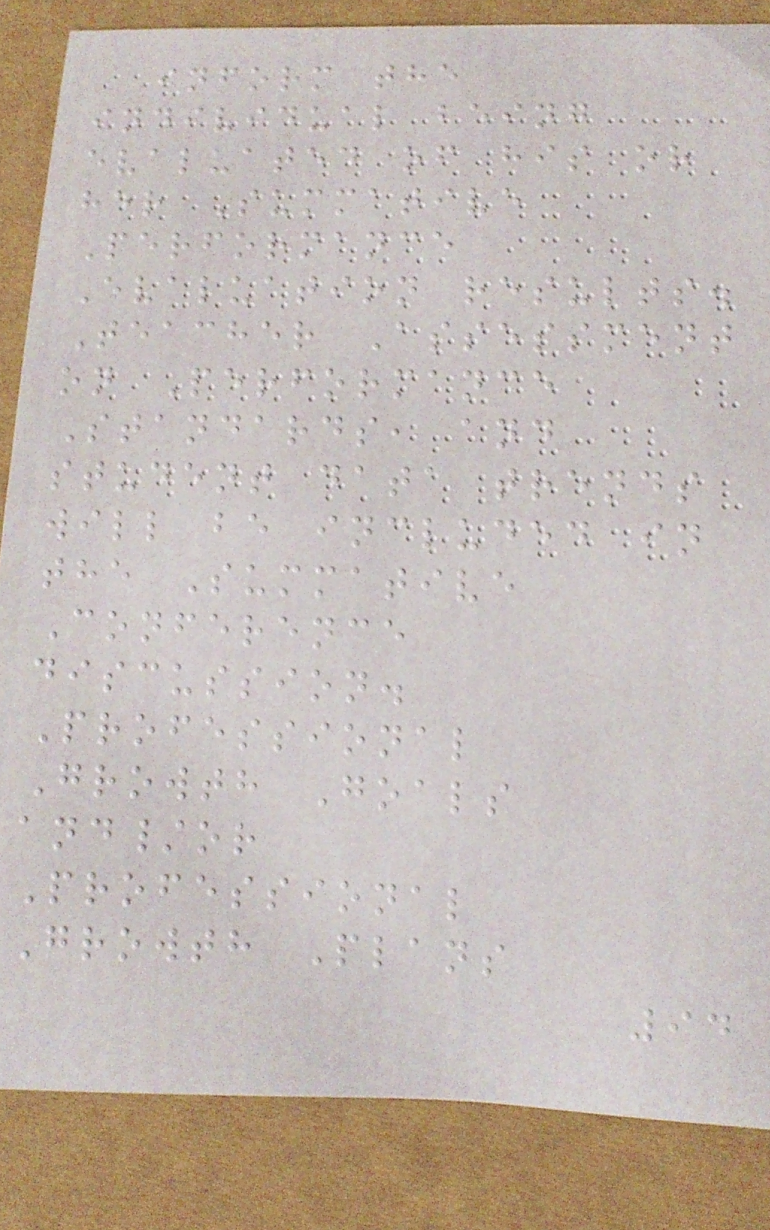inform the
individual being
evaluated of his or
her Summative
Performance
Evaluation results.
Teacher Assessment
on Performance
Standards, and
student data trends
will be included in
the Summative
Conference
discussion.
Professional
Growth Goals
and/or
Professional
Growth Plans
94
